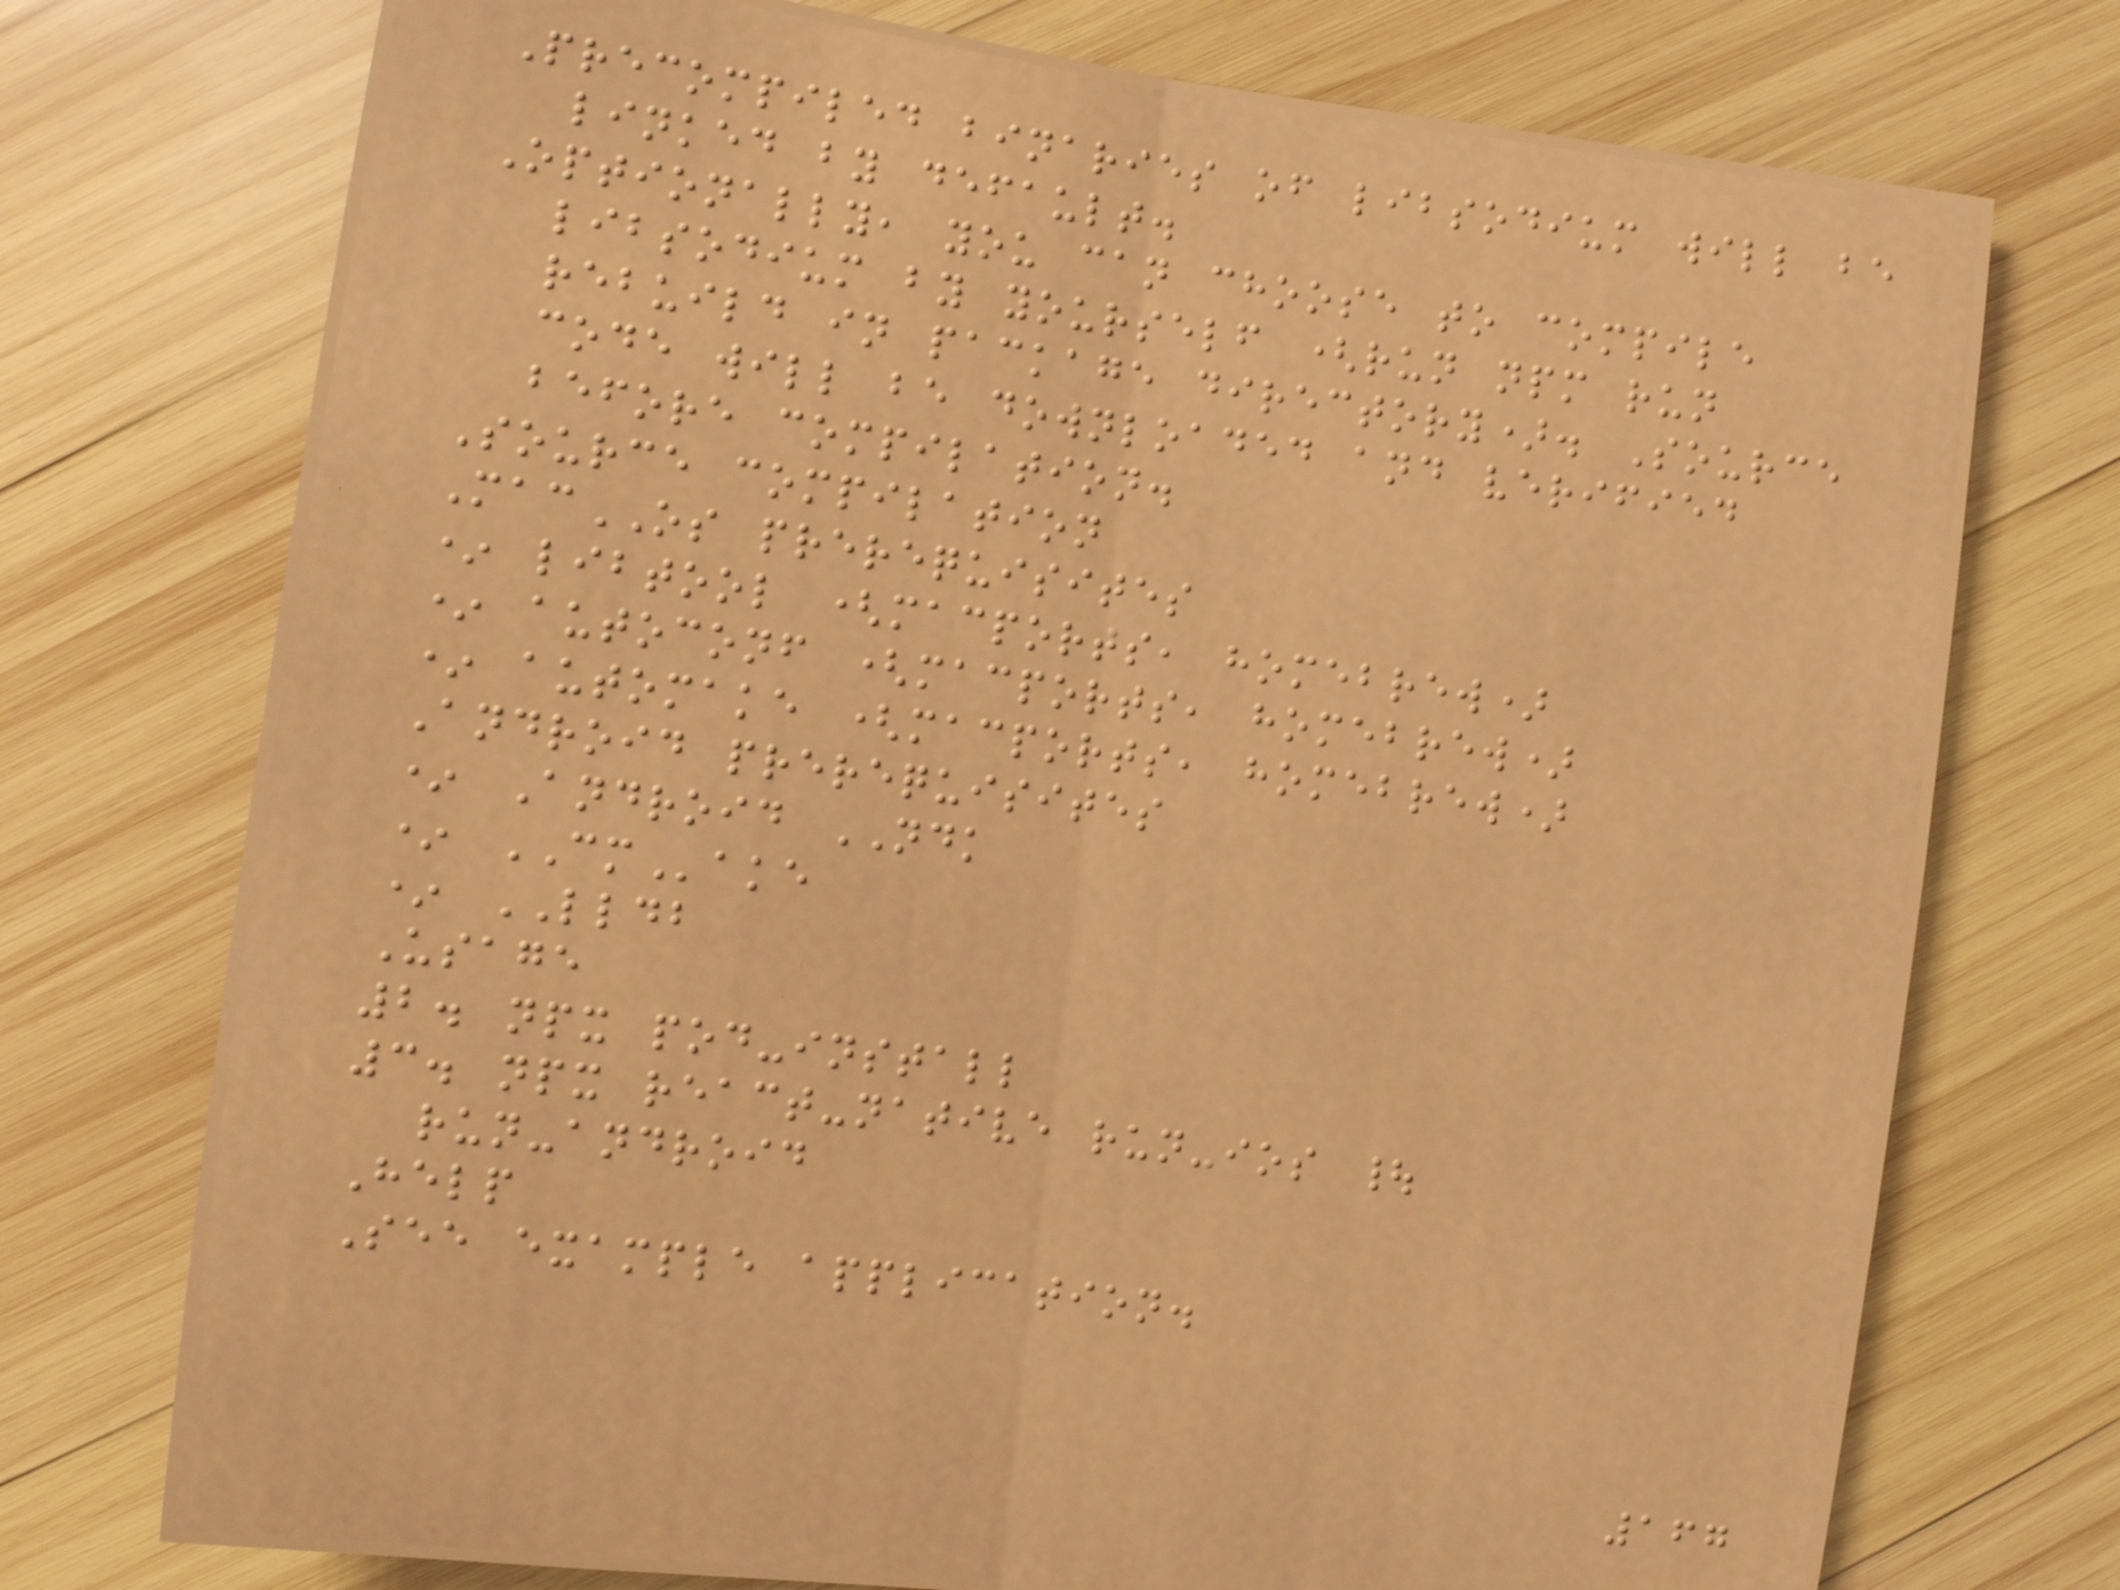Precompiled binaries of libsodium will be
linked by default.
Optionally, you can choose to compile
libsodium by yourself (run npm run
rebuild in package directory). Source
code will be downloaded and verified
before compilation.
Source compilation
MacOS prerequisites
* libtool (macports, homebrew)
* autoconf (macports, homebrew)
* automake (macports, homebrew)
Android prerequisites
* Android NDK
* CMake
* LLDB
Usage
2. npx pod-install
3. npx react-native run-ios |
run-android
Help
See example application.
167
